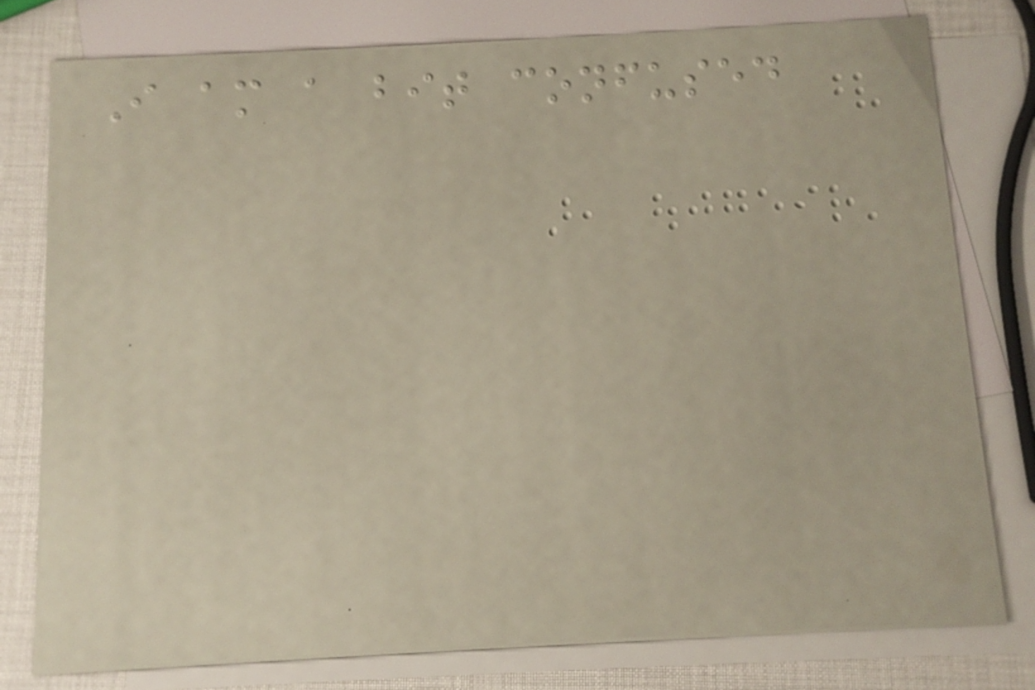I am a bit confused
